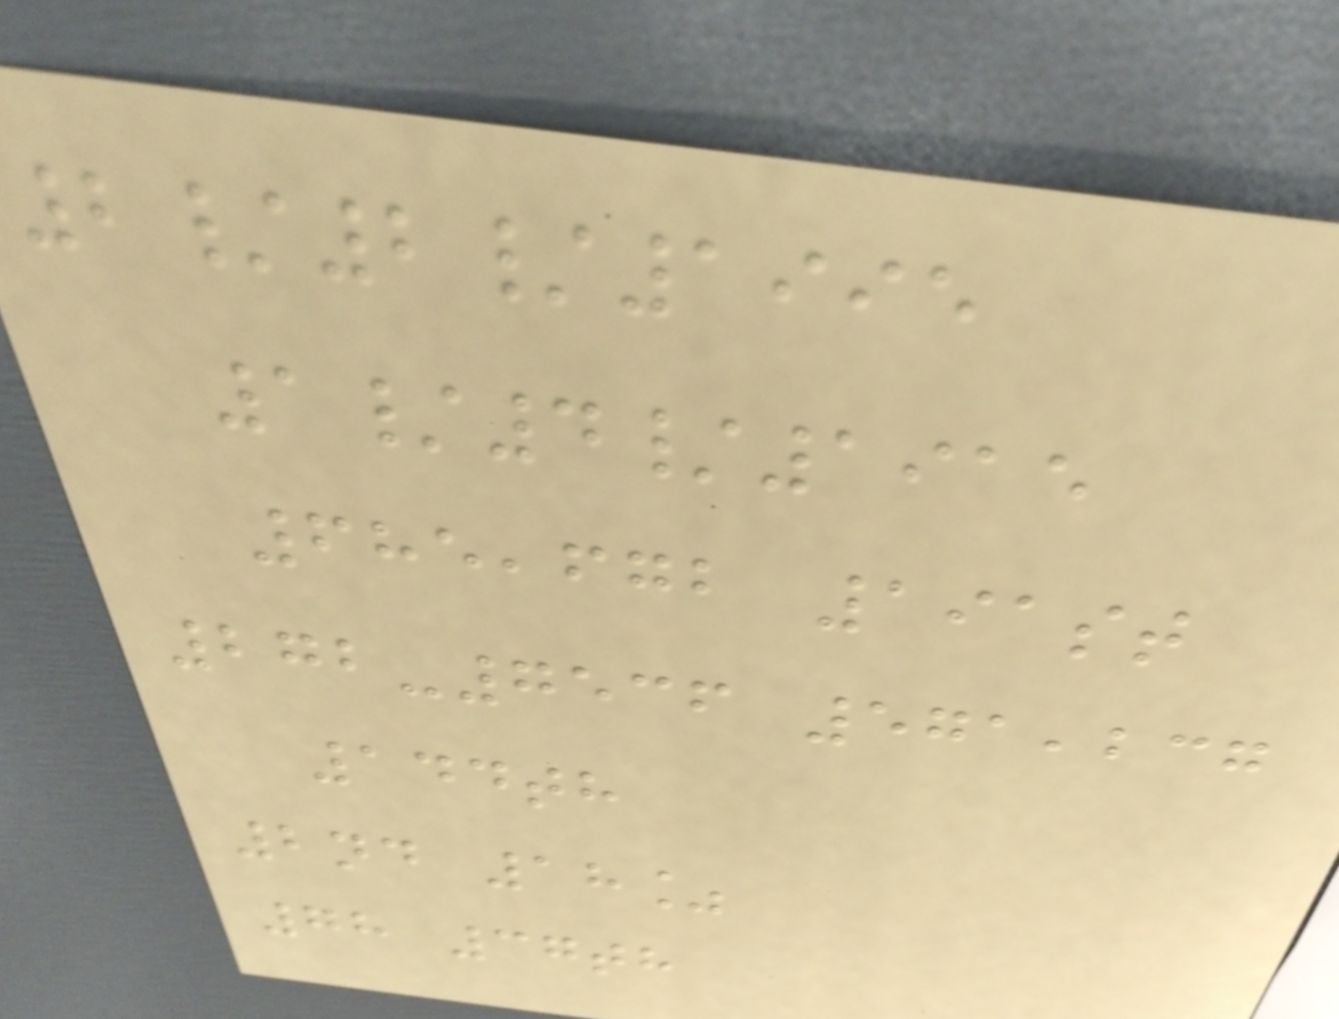2/2/1995
1/4/1915
685,672 191st
272-7536 571,237
144th
2nd 18%
78 37th
